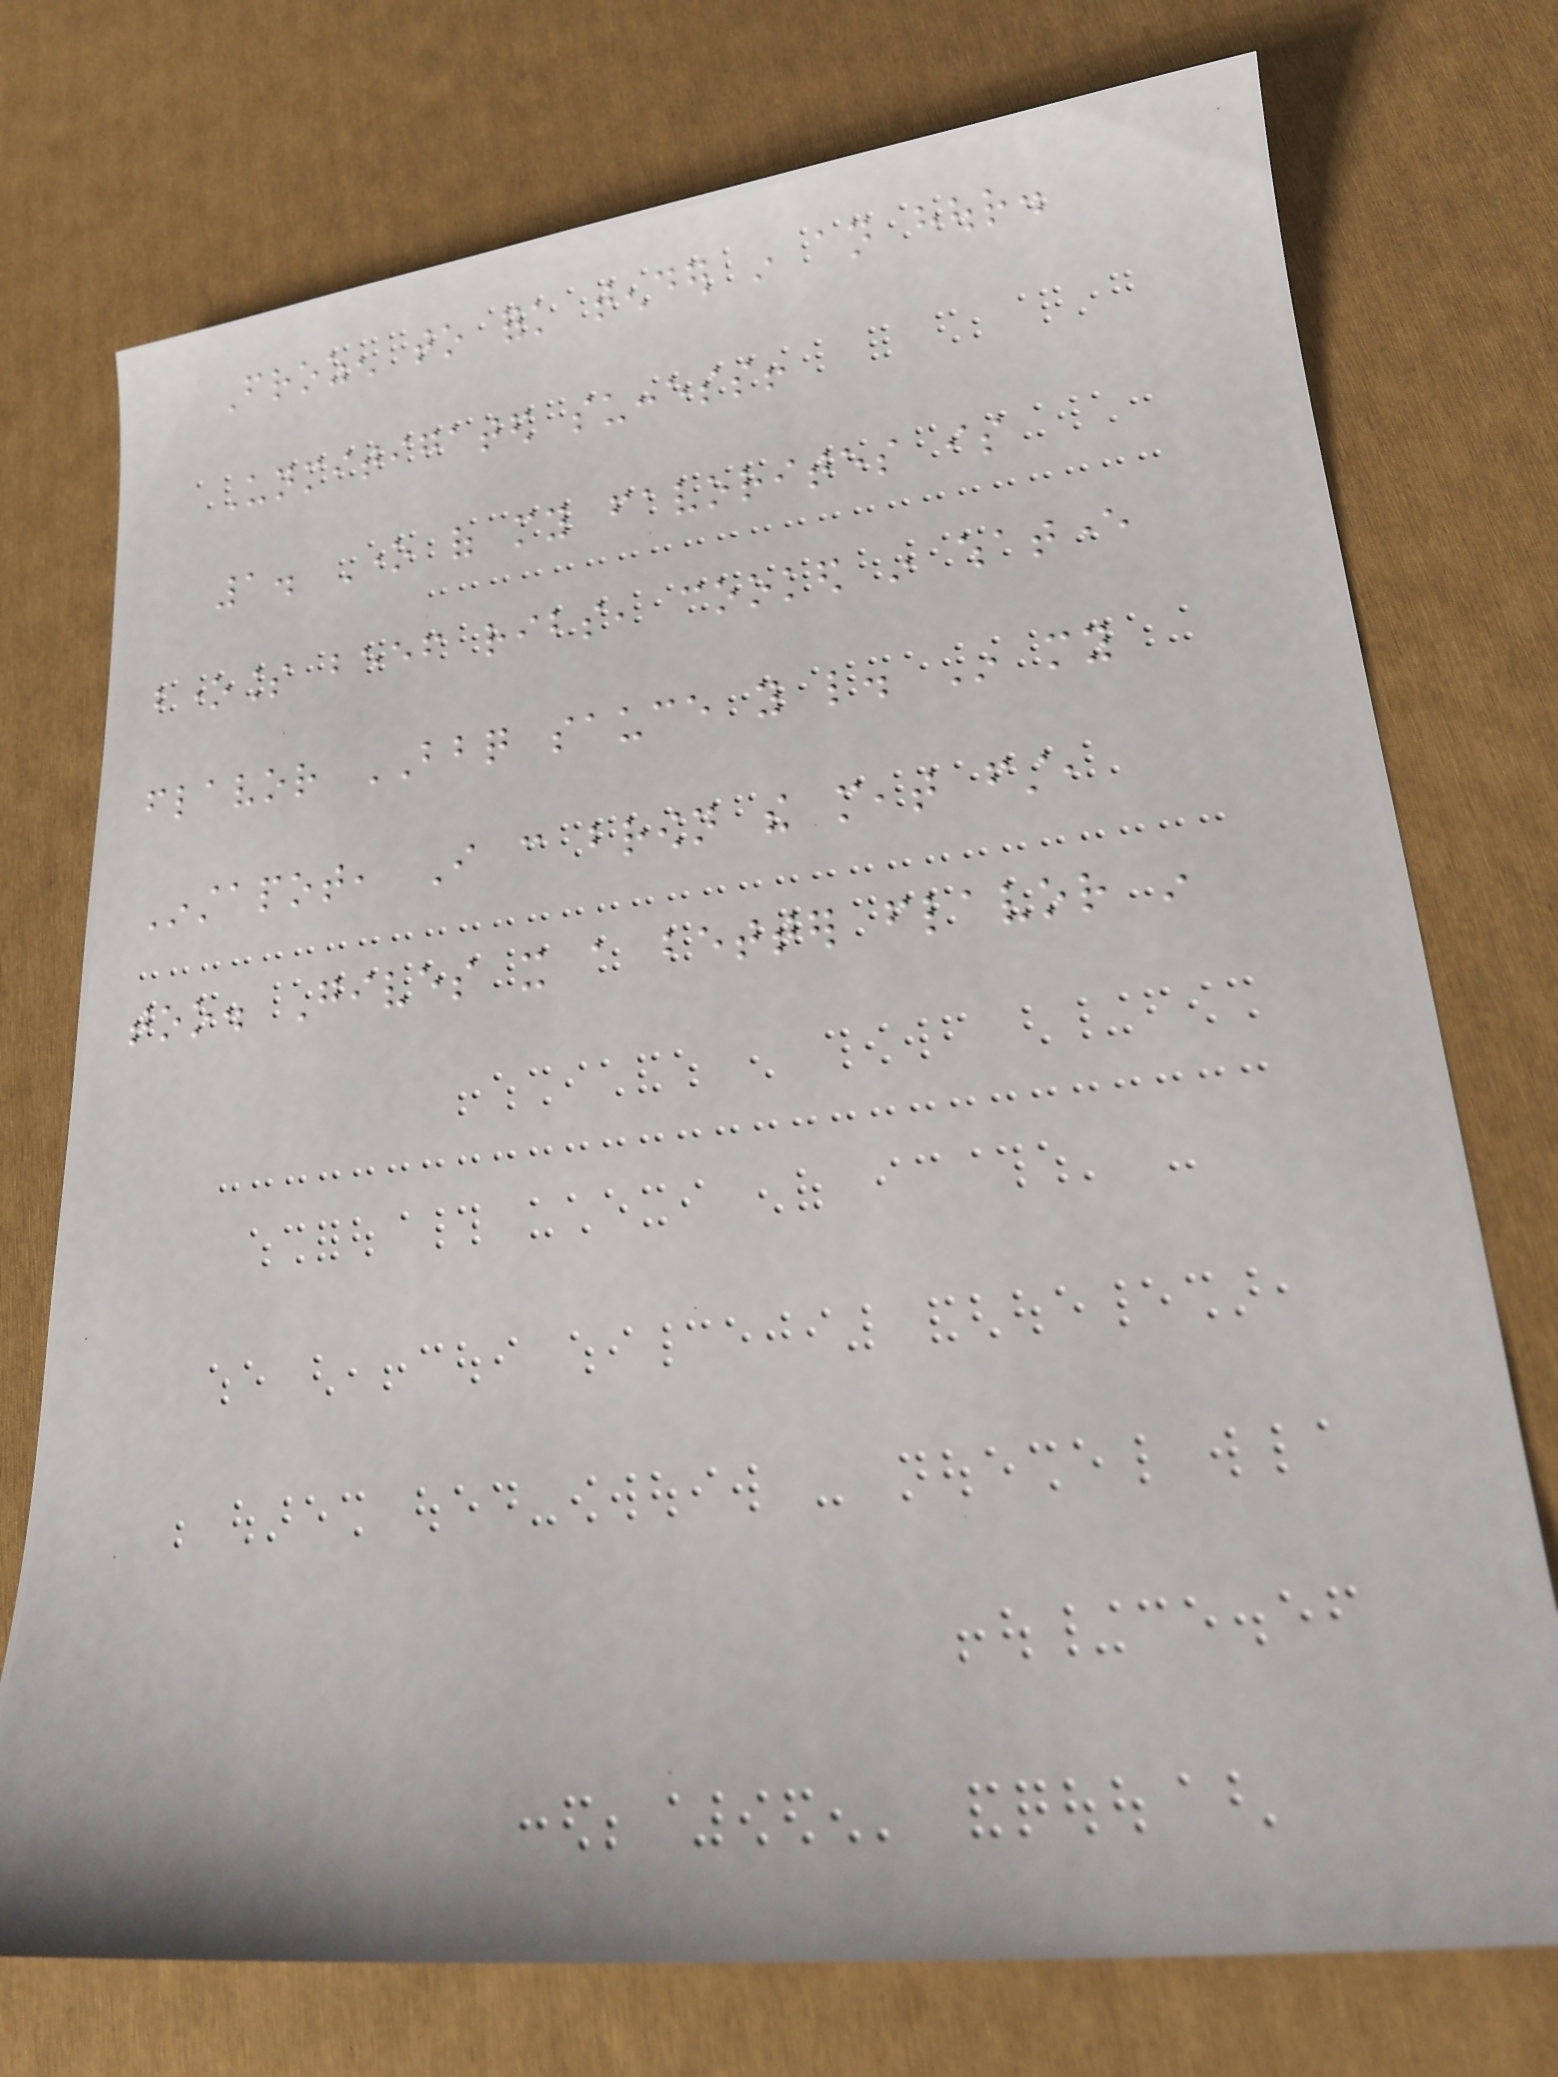Frozen to fork tender in an hour.
Unmitigated success!
1. One of my favorites is
boneless beef ribs, cooked in whatever
flavor BBQ sauce you like. In my
Instapot, I can brown the meat first,
too. Gives it a better flavor in
